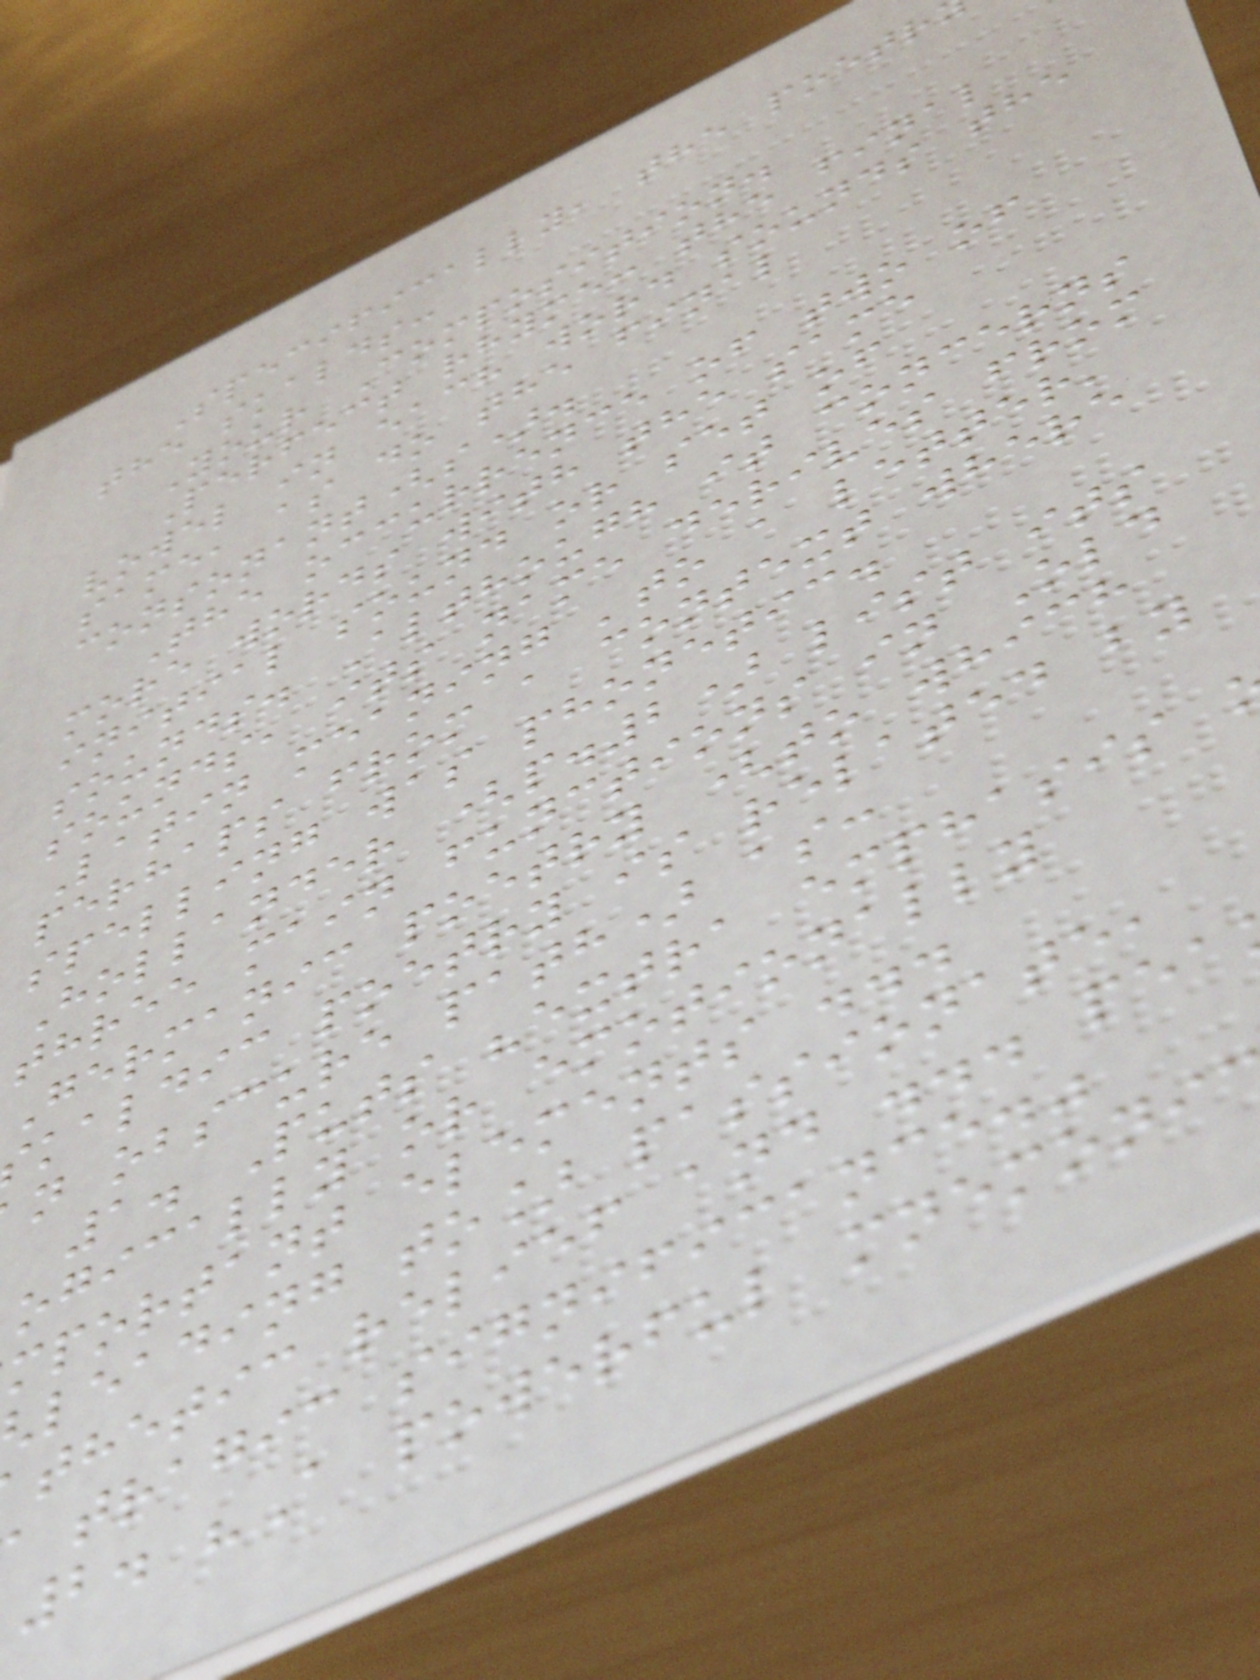Specifically, the poetr
the skalds:
Your Composition.
Perfect rhyme: the final
vowel in each word sounds the
same, as do the final
consonant(s).
The occurrence of two of
more words with the same
initial sound or set of
sounds. Although it concerns
sounds, its name derives from
Latin meaning 'to a letter'
perhaps from a context where
spelling was phonetic.
Hollander (p.2) list its
three main functions in Old
Germanic poetry (to which
kaldic poetry is related by
n obscure path) as:
1. Puts "extra emphasis
ogically or emotionally
mportant elements ...
leading to] passionate,
thetic relief and ... pea
tragic significance."
2. "A powerful mnemoni
